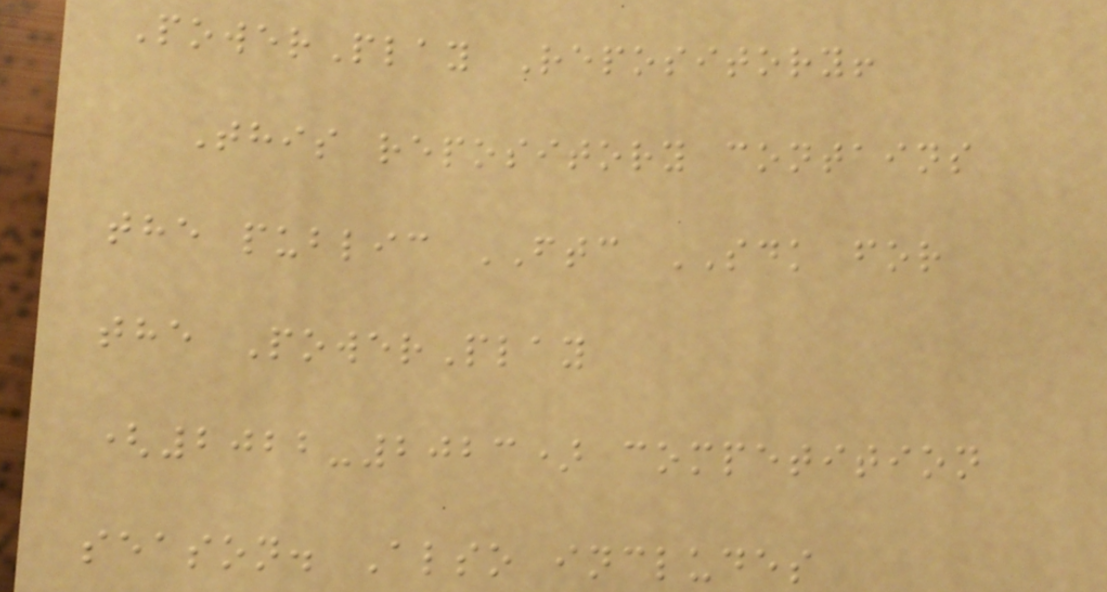PowerPlay Repository!
This repository contains
the public FTC SDK for
the PowerPlay
(2022-2023) competition
season. Also includes
